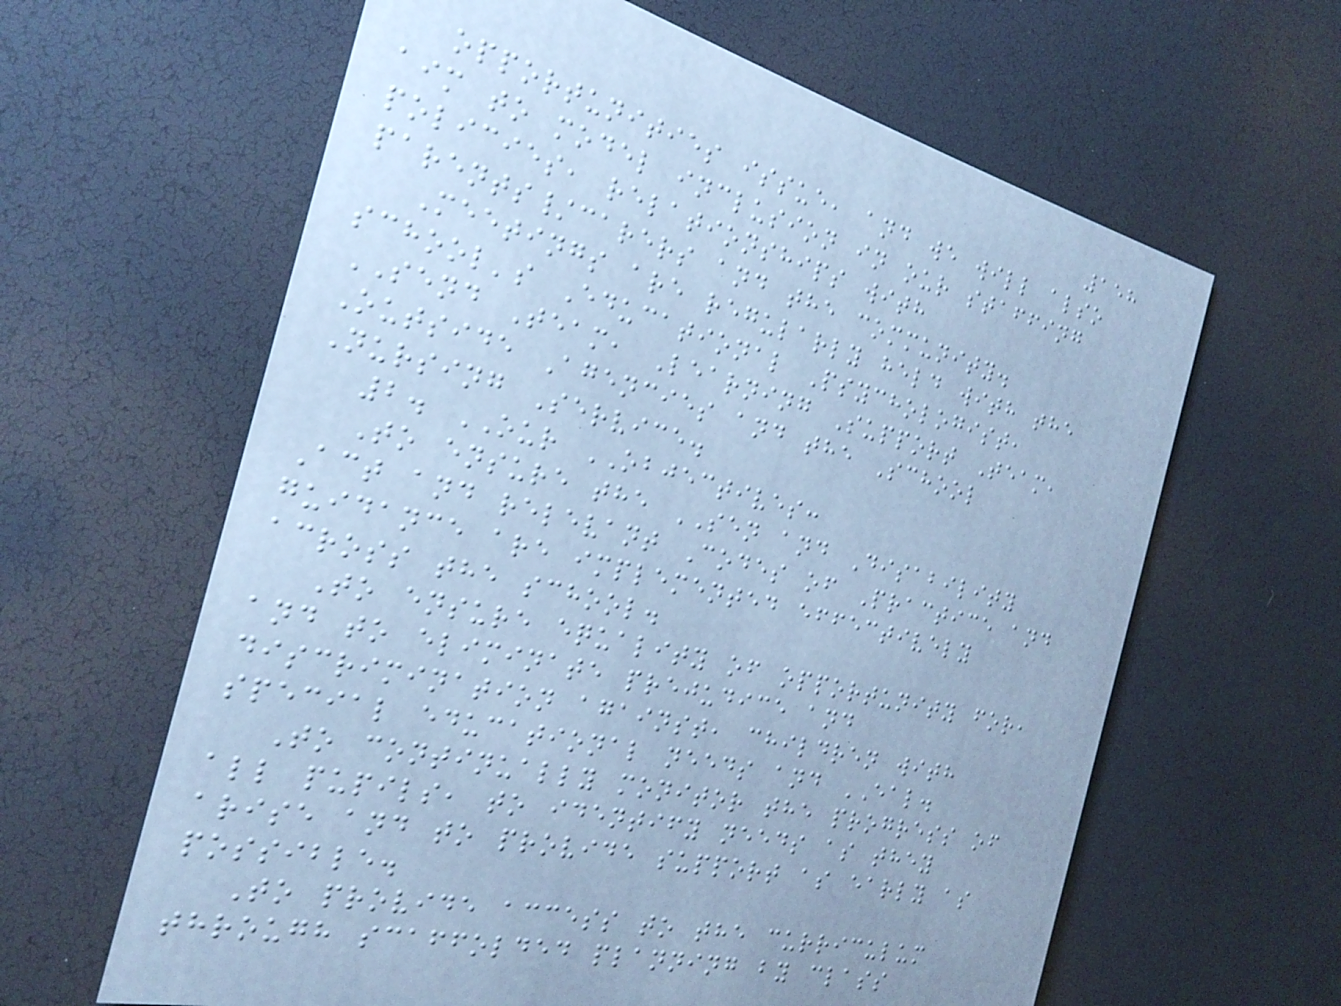158
opportunities issue, and we will also
aim to model inclusion in our staffing
policies, relationships with
parents/carers and the community.
Meetings are regularly held with the
school's Educational Psychologist,
SEND Team, Learning Support Team,
Outside Agencies and the School
Nursing Service.
2. OUR OBJECTIVES:
To ensure the SEN and Disability
Act and relevant Codes of Practice and
guidance are implemented effectively
across the school.
To ensure equality of opportunity for,
and to eliminate prejudice and
discrimination against, children with
special educational needs and EAL.
To continually monitor the progress of
all pupils, to identify needs as they
arise and to provide support as early as
possible.
To provide access to the curriculum
through scaffolded planning by class
